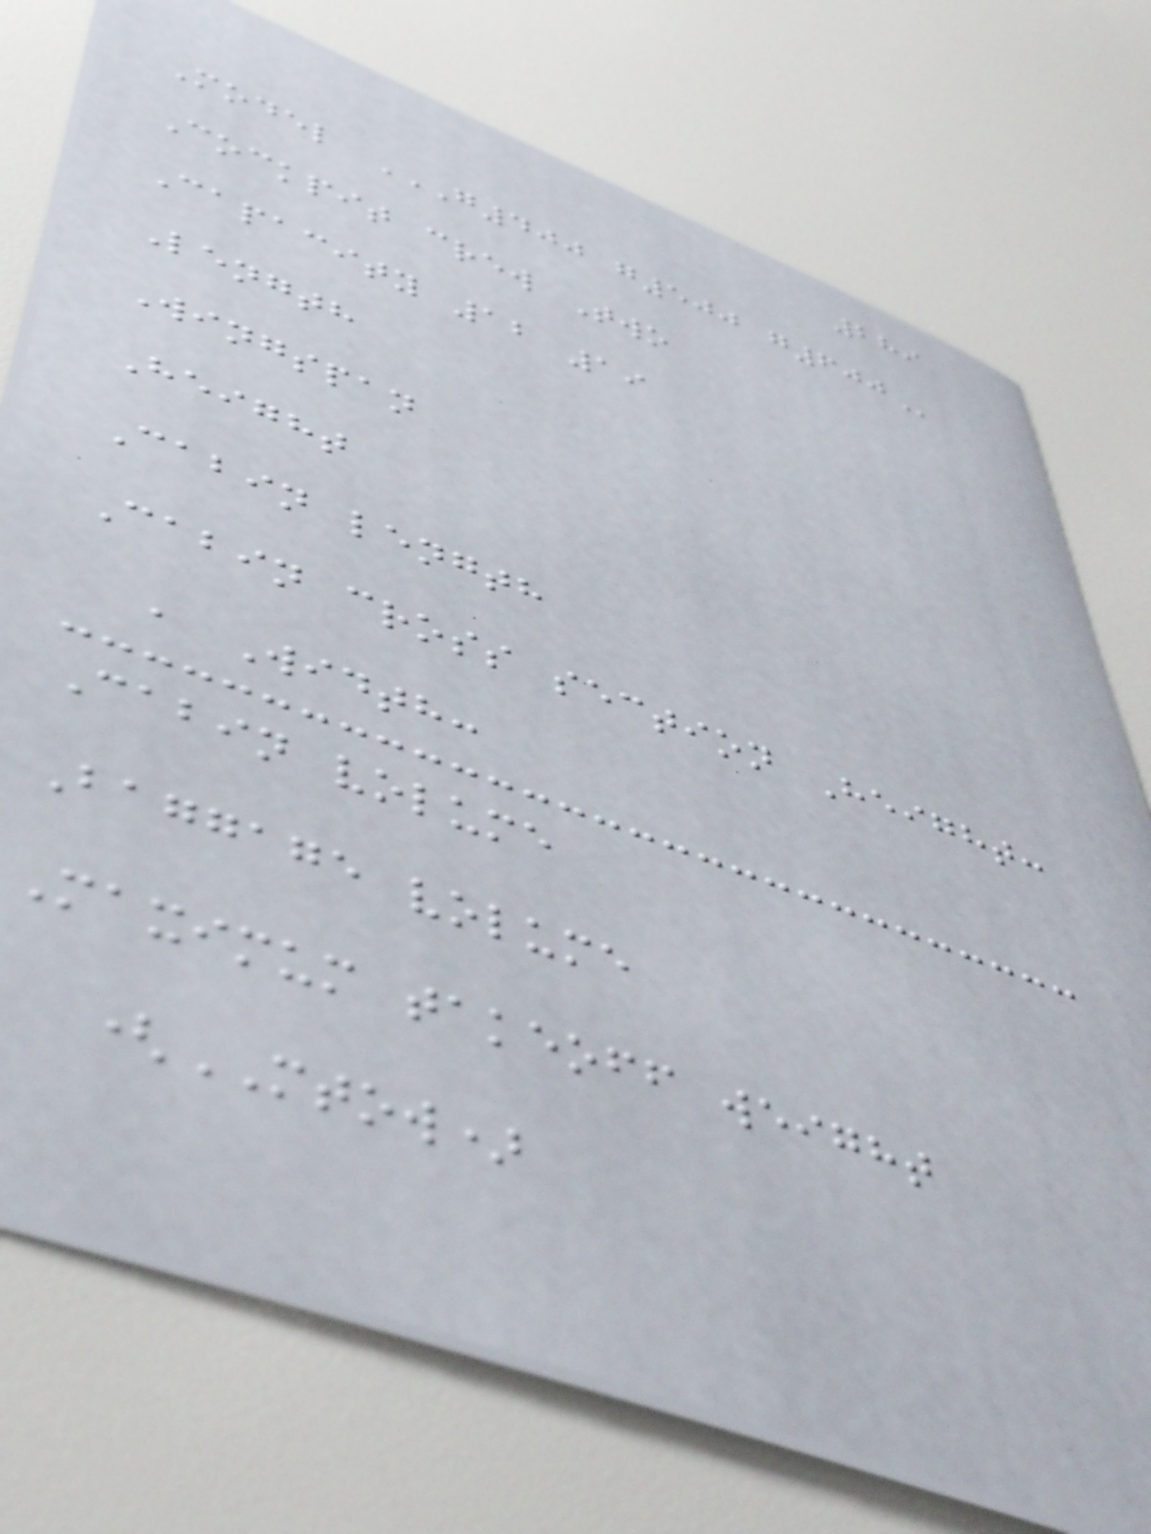289
Model G400 G500 G600
Cockpit crew Two
Capacity 12 19
Length
Wingspan
Height
Cabin length
Cabin cross section Height:
, Width:
Cabin volume
Baggage volume
Maximum takeoff weight
(MTOW)
